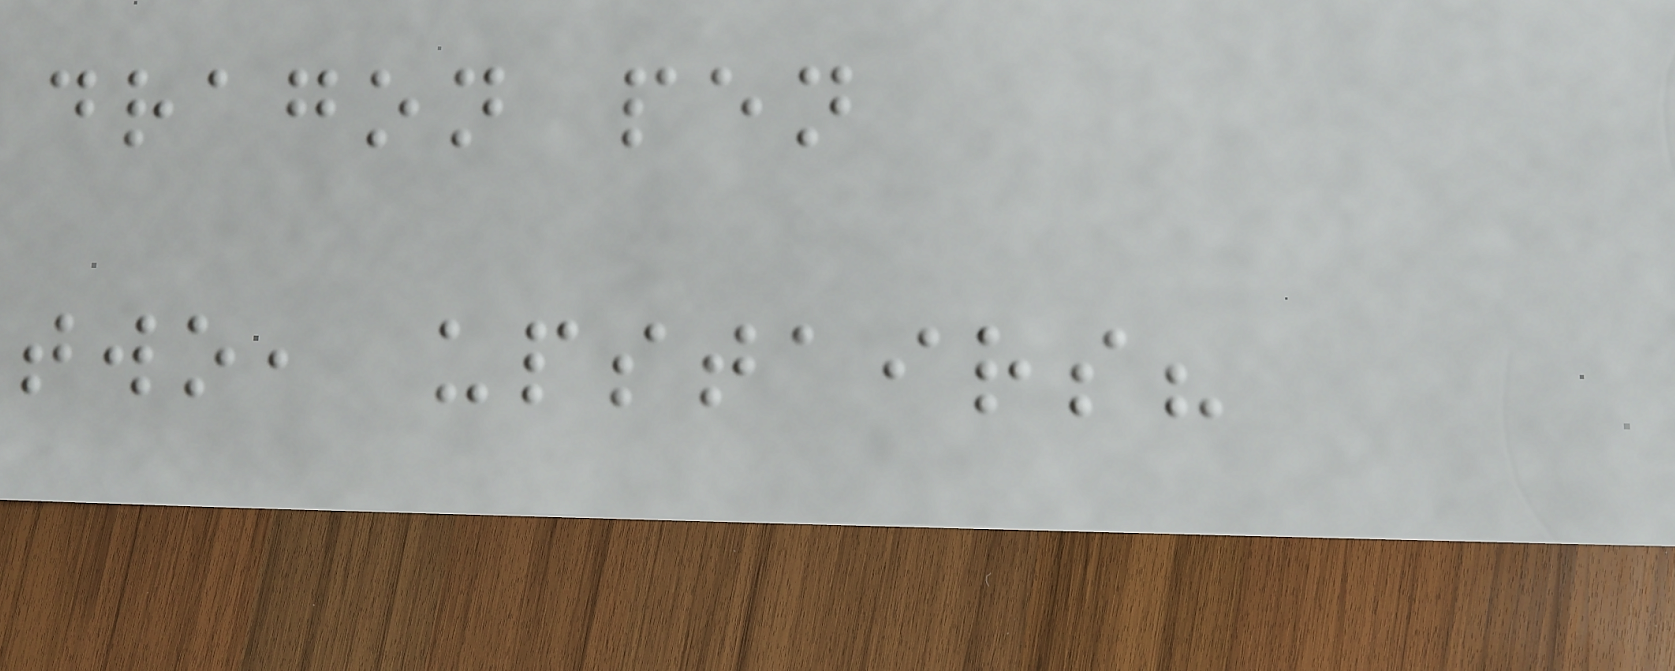dragon pen
two, upstairs?
